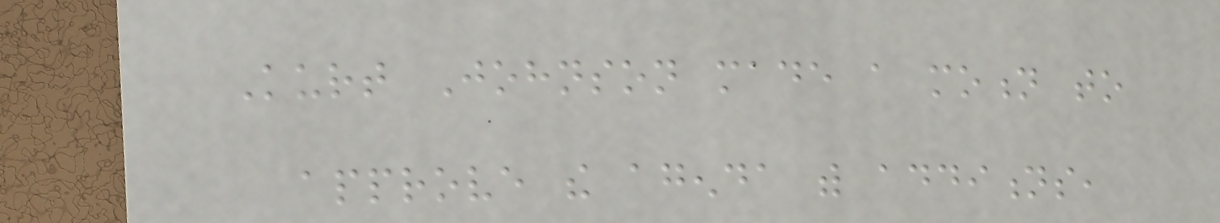Kurt Johnson made a motion to
approve the agenda with additions,
